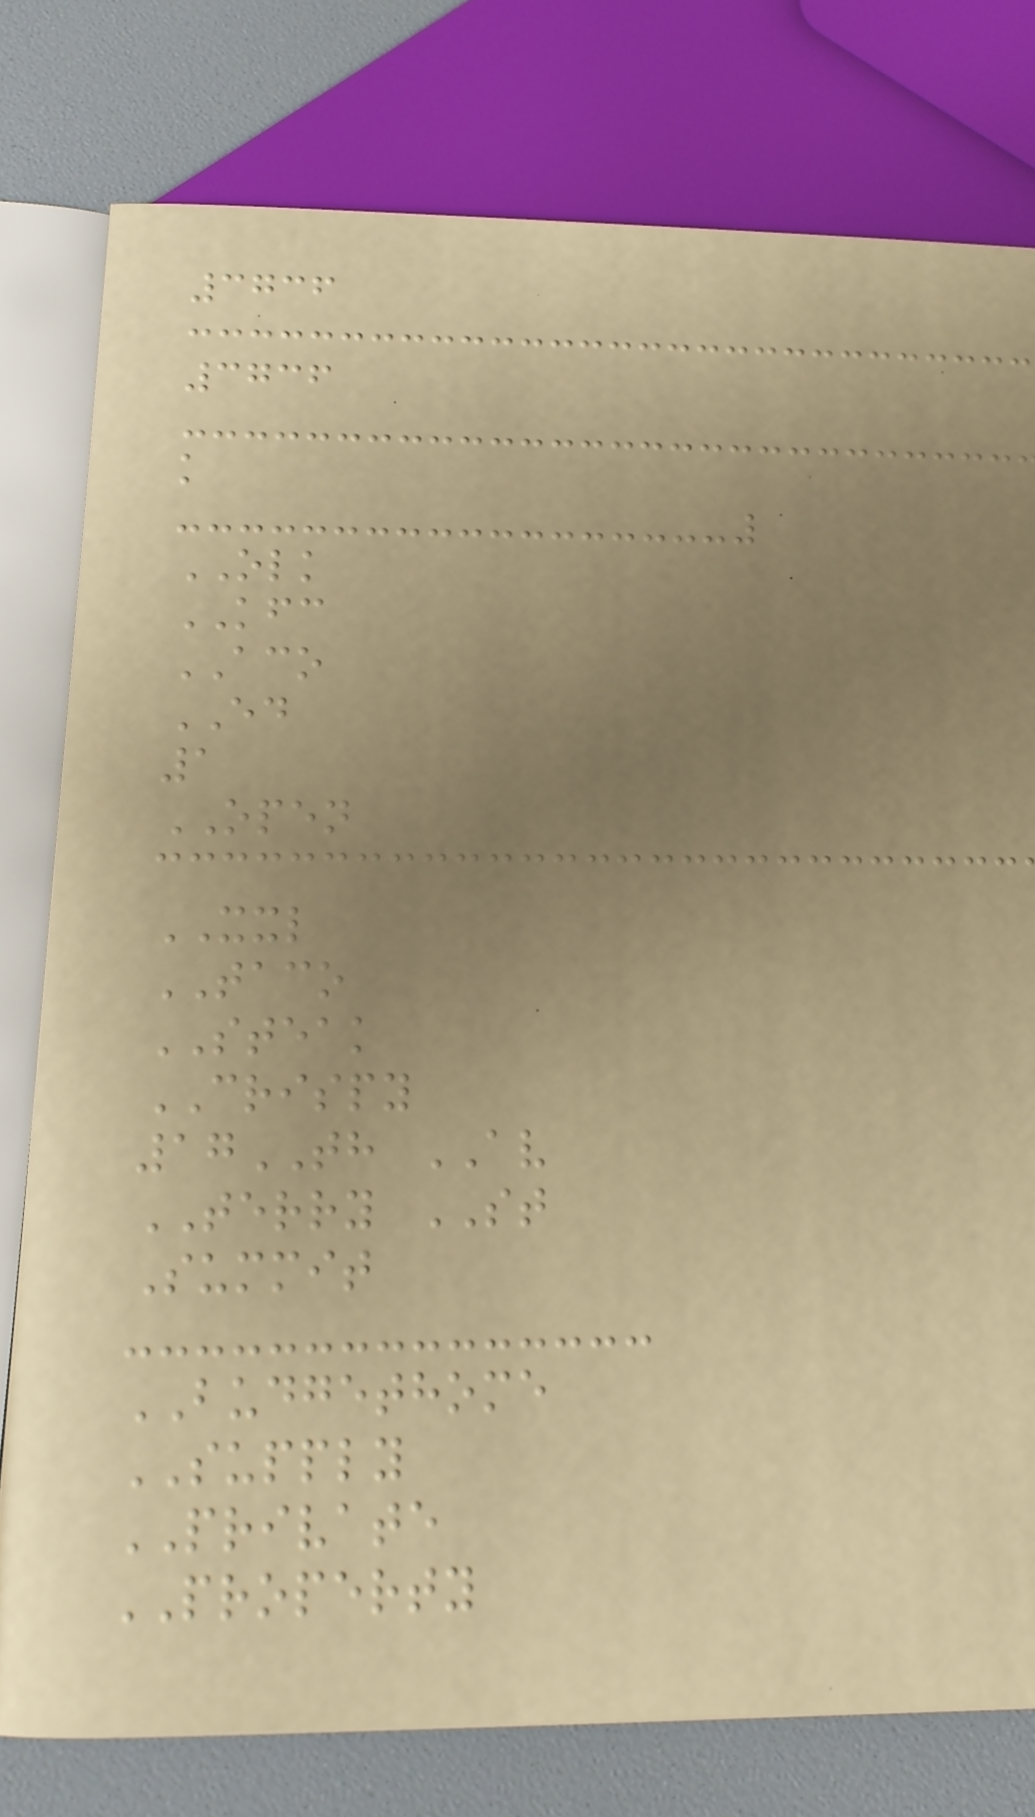3736
3736
k
OLK
KFC
ACO
ED
1
OPEN
XXL
TACO
STEAK
CRISPY
17TH AV
TERRY ST
Summit
BUDGETHOME
SUPPLY
PRIVATE
PROPERTY
